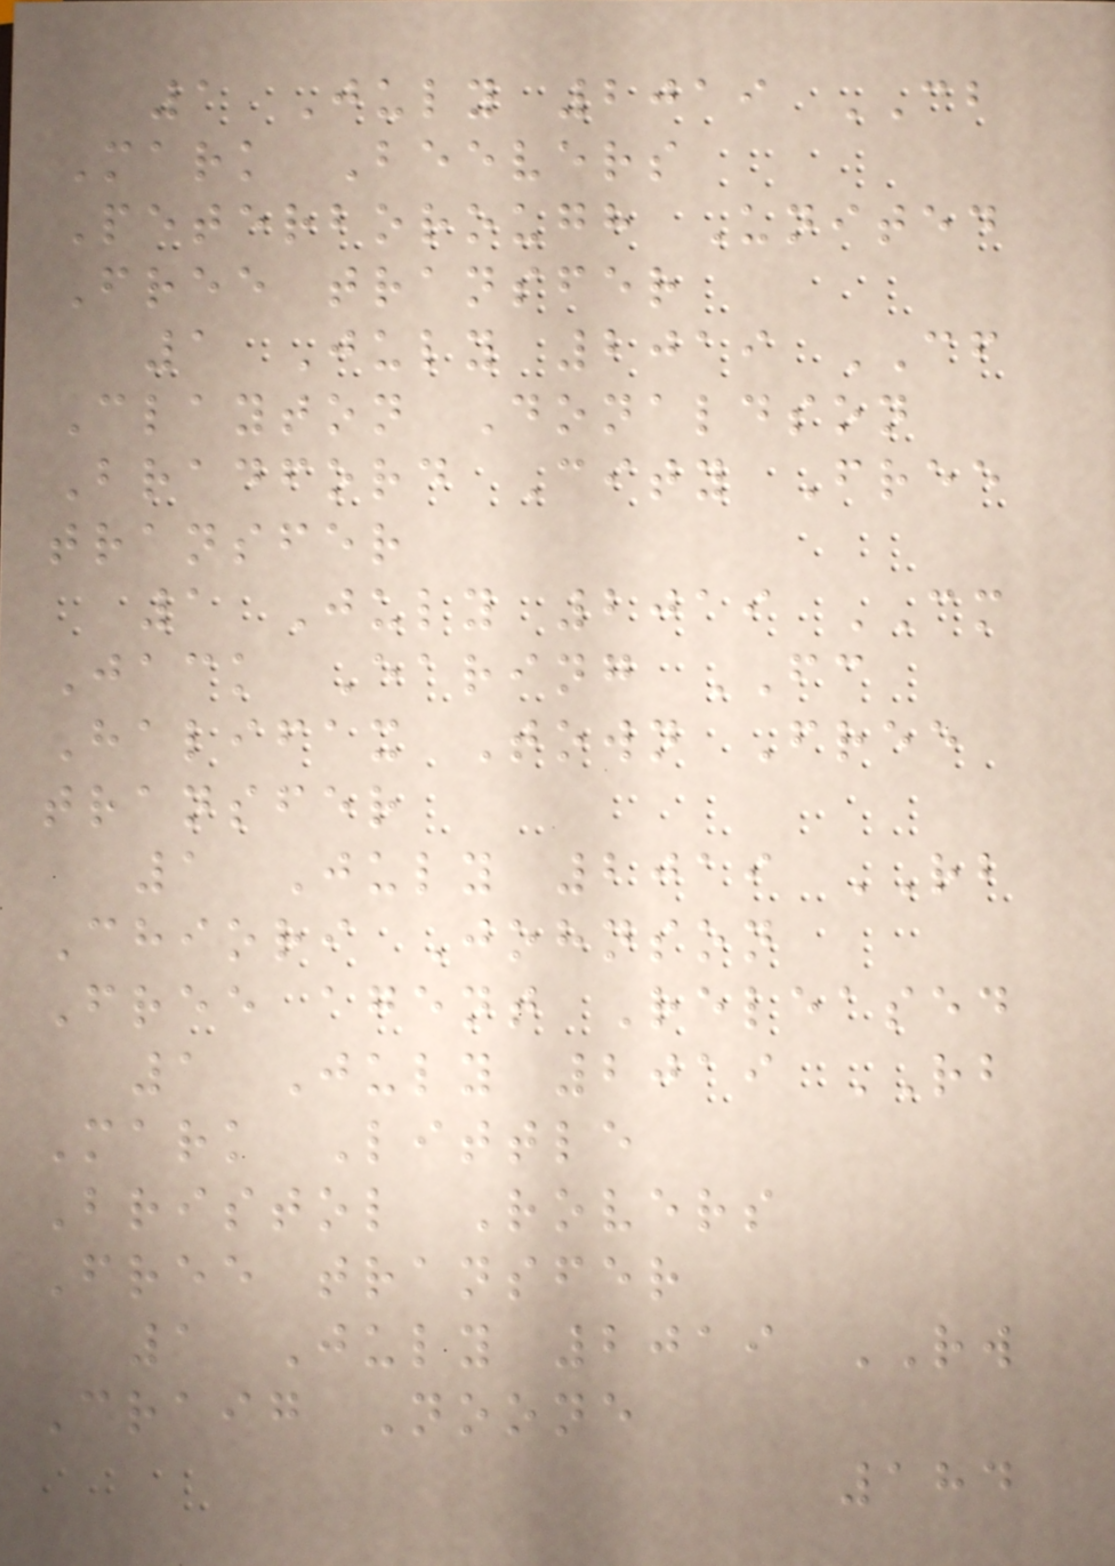1 July 2019 CB
Mark Beevers
Peterborough United
Free transfer
1 July 2019 CF
Clayton Donaldson
Bradford City Free
transfer
1 July 2019 CM
Jack Earing FC
Halifax Town Free
transfer
1 July 2019 RB
Chiori Johnson
Free agent Released
1 July 2019 RB
Mark Little
Bristol Rovers
Free transfer
1 July 2019 RW
Craig Noone
184
